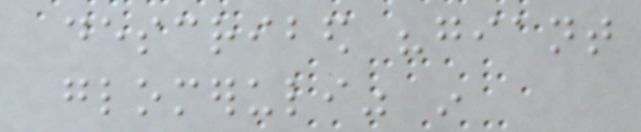described "giant
glomeruli" in
